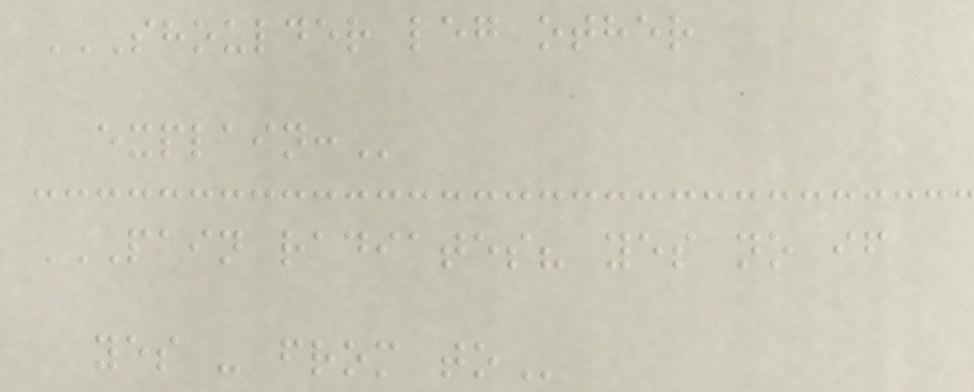SHOULDER LEG OTHER
EXPLAIN:
PAIN RADIATES? YES NO IF
YES - FROM TO
